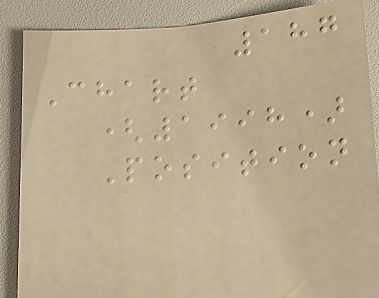187
Chart
(1998)
Position
